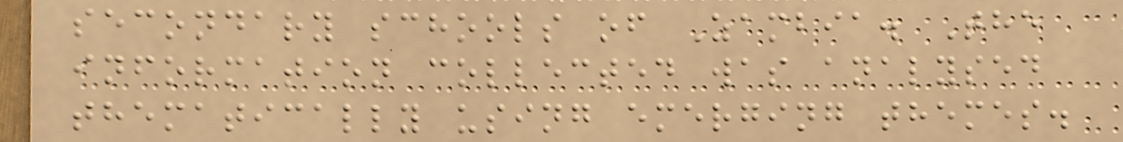secondary schools of Zambia. The
information collected was analysed
thematically using emerging themes.
